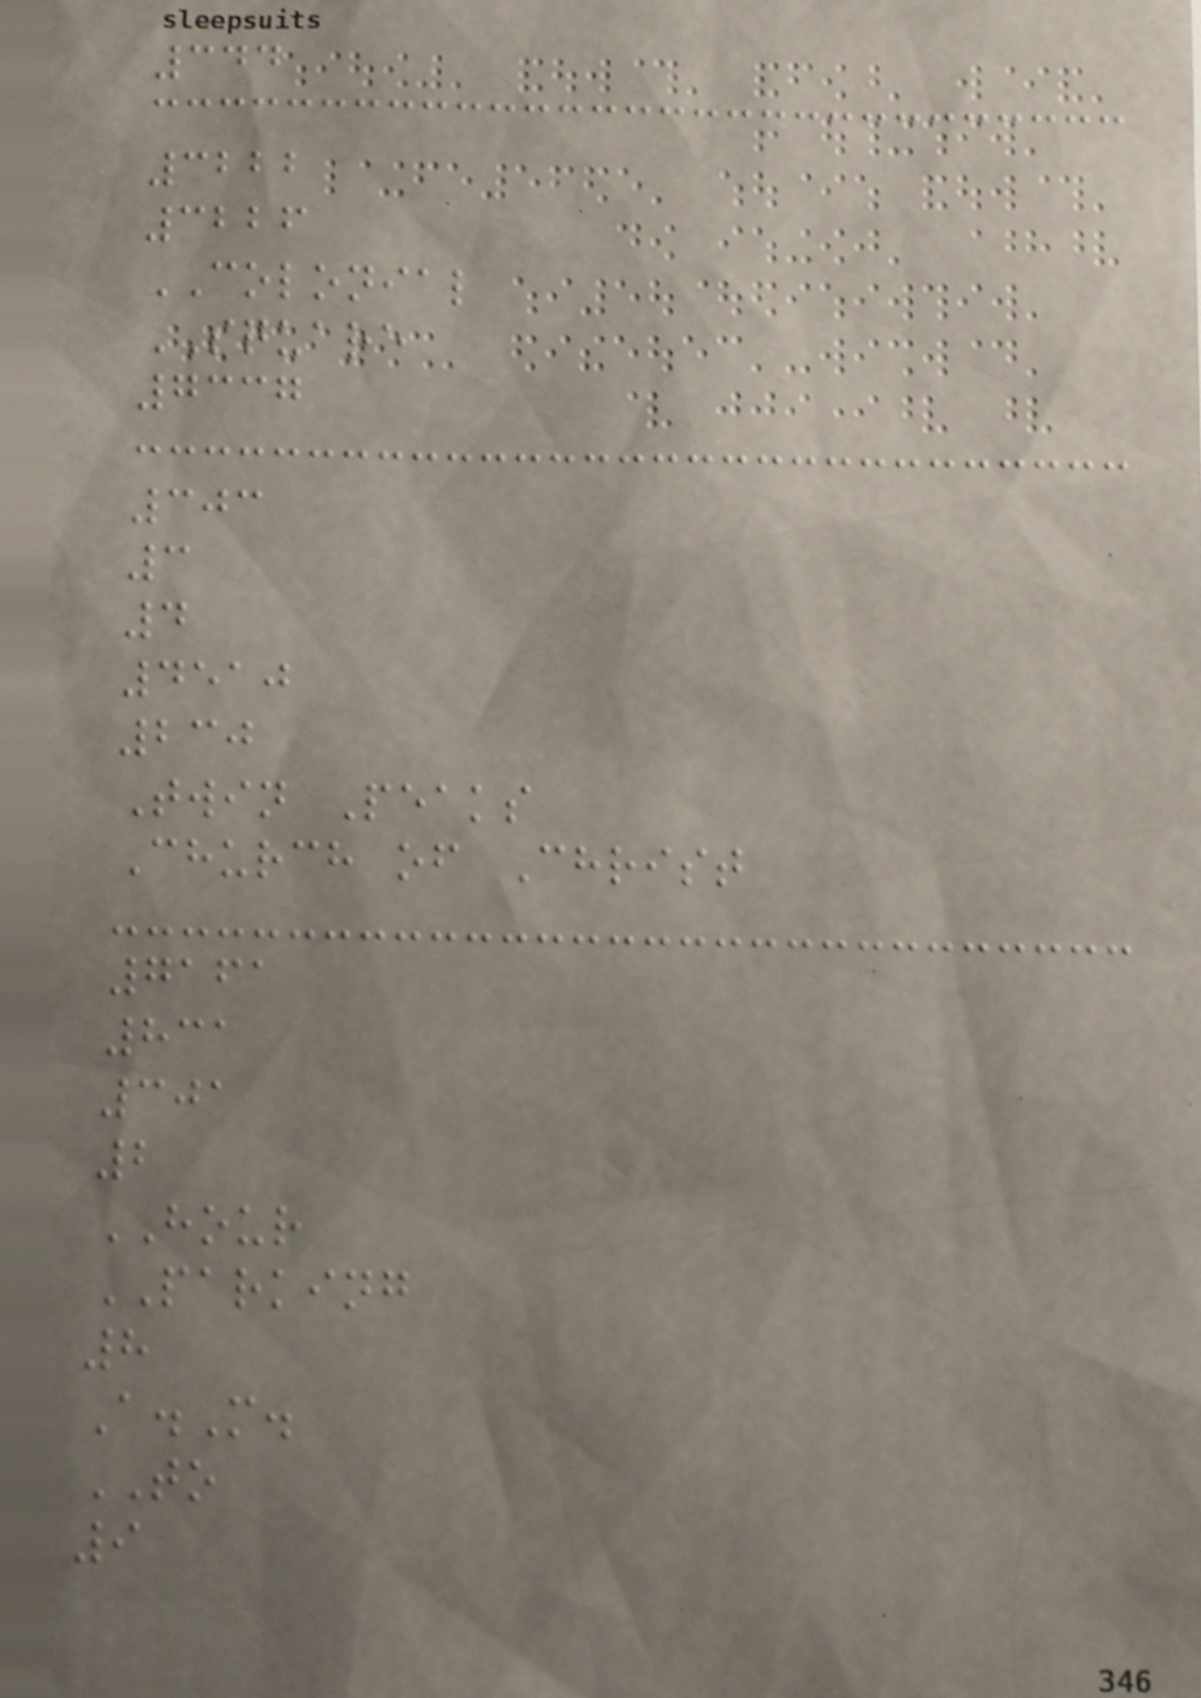344
3222
3226
COLONIAL
SQUARE
7337
303
3
4
4510
230
Twin Peaks
Church of Christ
7161
831
301
2
HOUR
PARKING
8
A.M.
TO
9
